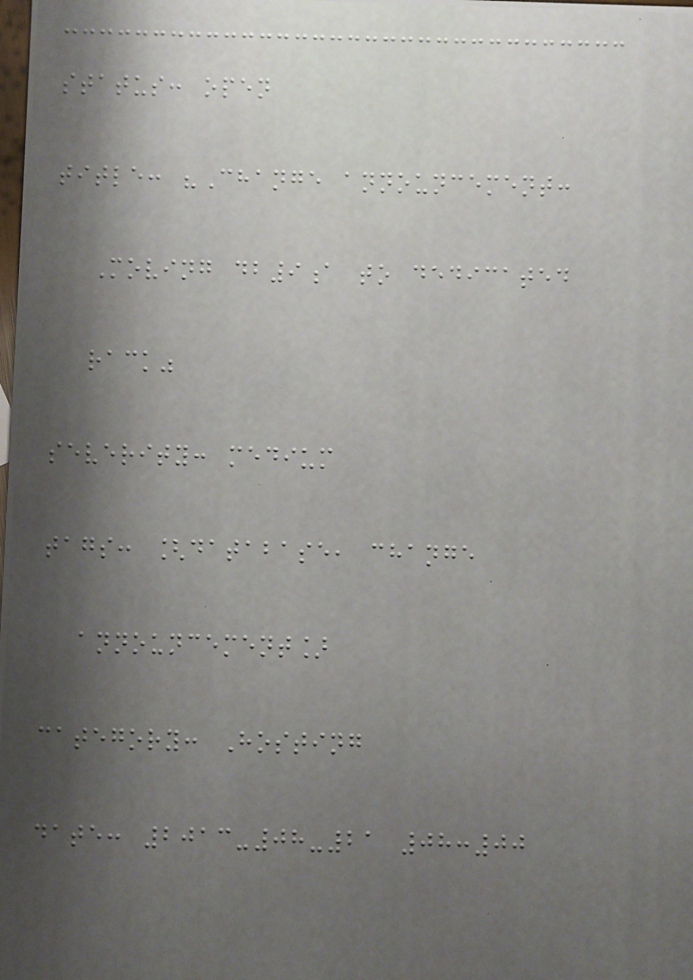status: open
title: "Change announcement:
Moving db9a to dedicated
rack"
severity: medium
tags: [database, change
announcement]
category: Hosting
date: 2013-08-21 08:00
